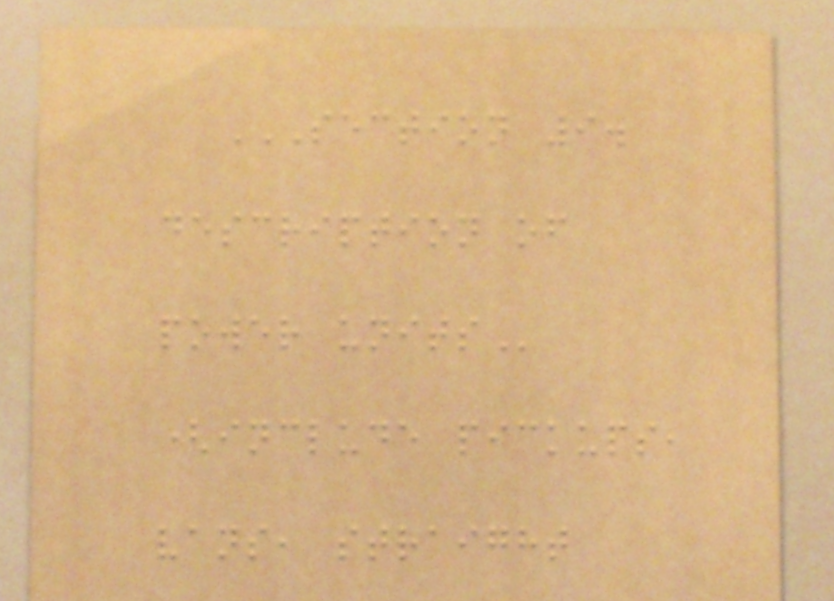SECTION 9.
DESCRIPTION OF
POWER UNITS
(include pickups,
vans, straight
